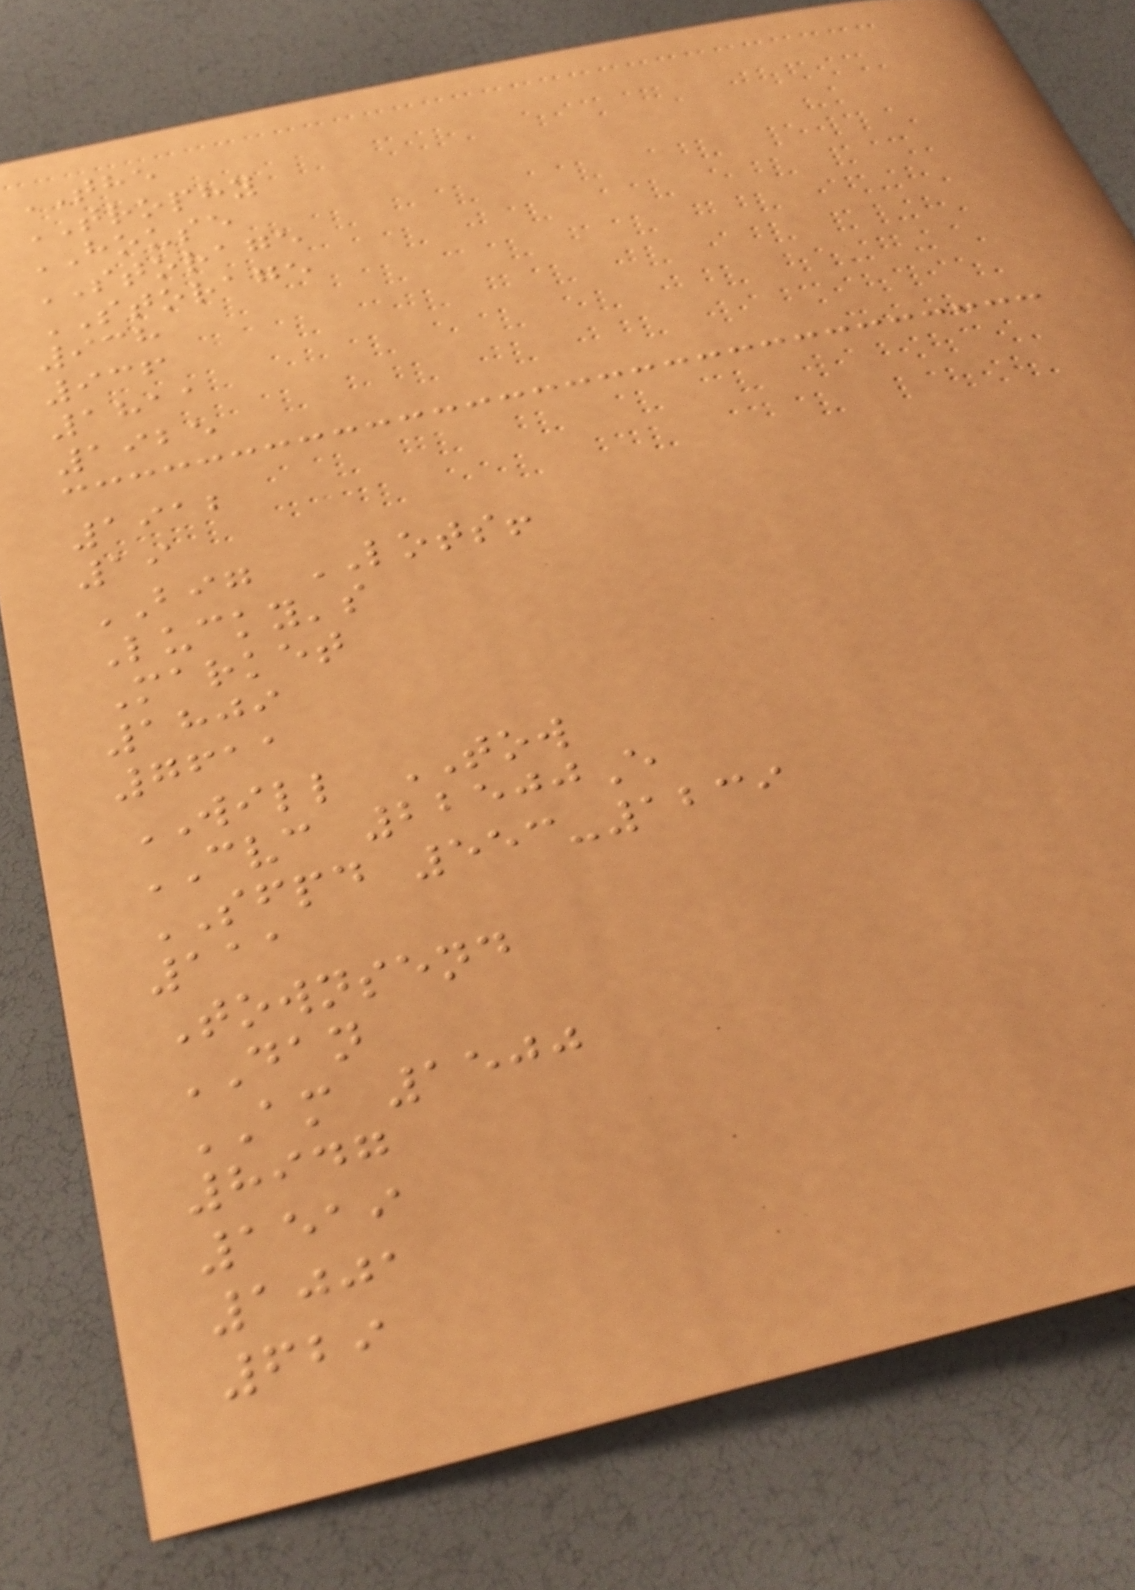THE
TROPHY
HOUSE
STORAGE
STORAGE
938
936
1811
1925
1912
19
BIG LOTS!
Lucky's
Market
1809
7611
WILL TOW
CVC 22500E
SFPD 553-1239
111
Townsend
DAN
AM 1500
8947
1519
1001
629
